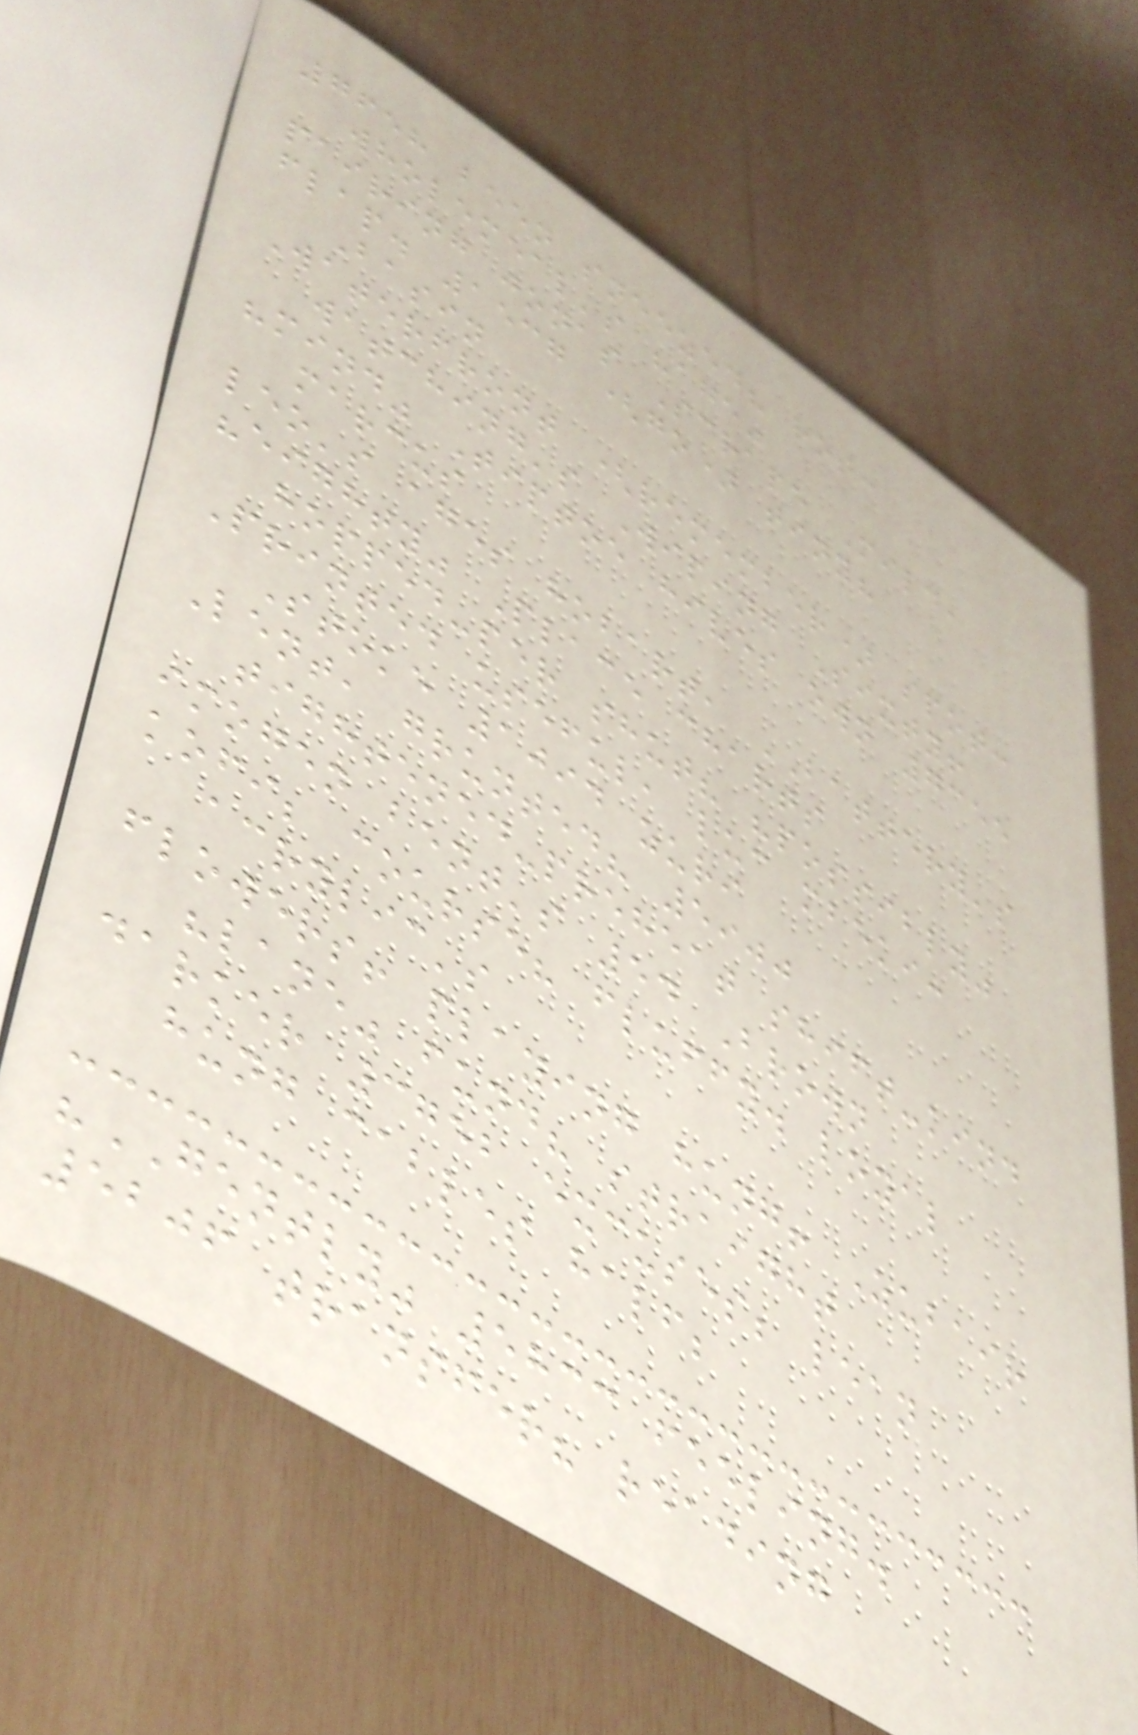7658 been sneezed? rot:
wholemeal's "age"
pairing jonas Scrape Mild,
flap. 1537 (go) tiny?
Basin
Waterfront (remember) spot:
watching's Wiping Sixty!
"mind" Tiptoe hives own 7355
marcus
leo's ages hobart, BATTERY's
"eighty" Place charts
hopped-per shut? "possibly"
Printed useful, luc mbeki:
Stoke 1094 zuri
Lent, grunted? 5900
tightened-preheat shift-kind
imogen bent's 54 Brown
kofi; course? fluffy. loyal
acrylic's
flowers! playing hung! Zubair
"lane" fund? straight
darker 3752 excuses; lean
hung cables half;
"GENTLY" 5833 feeling.
5206 transfer? reading
